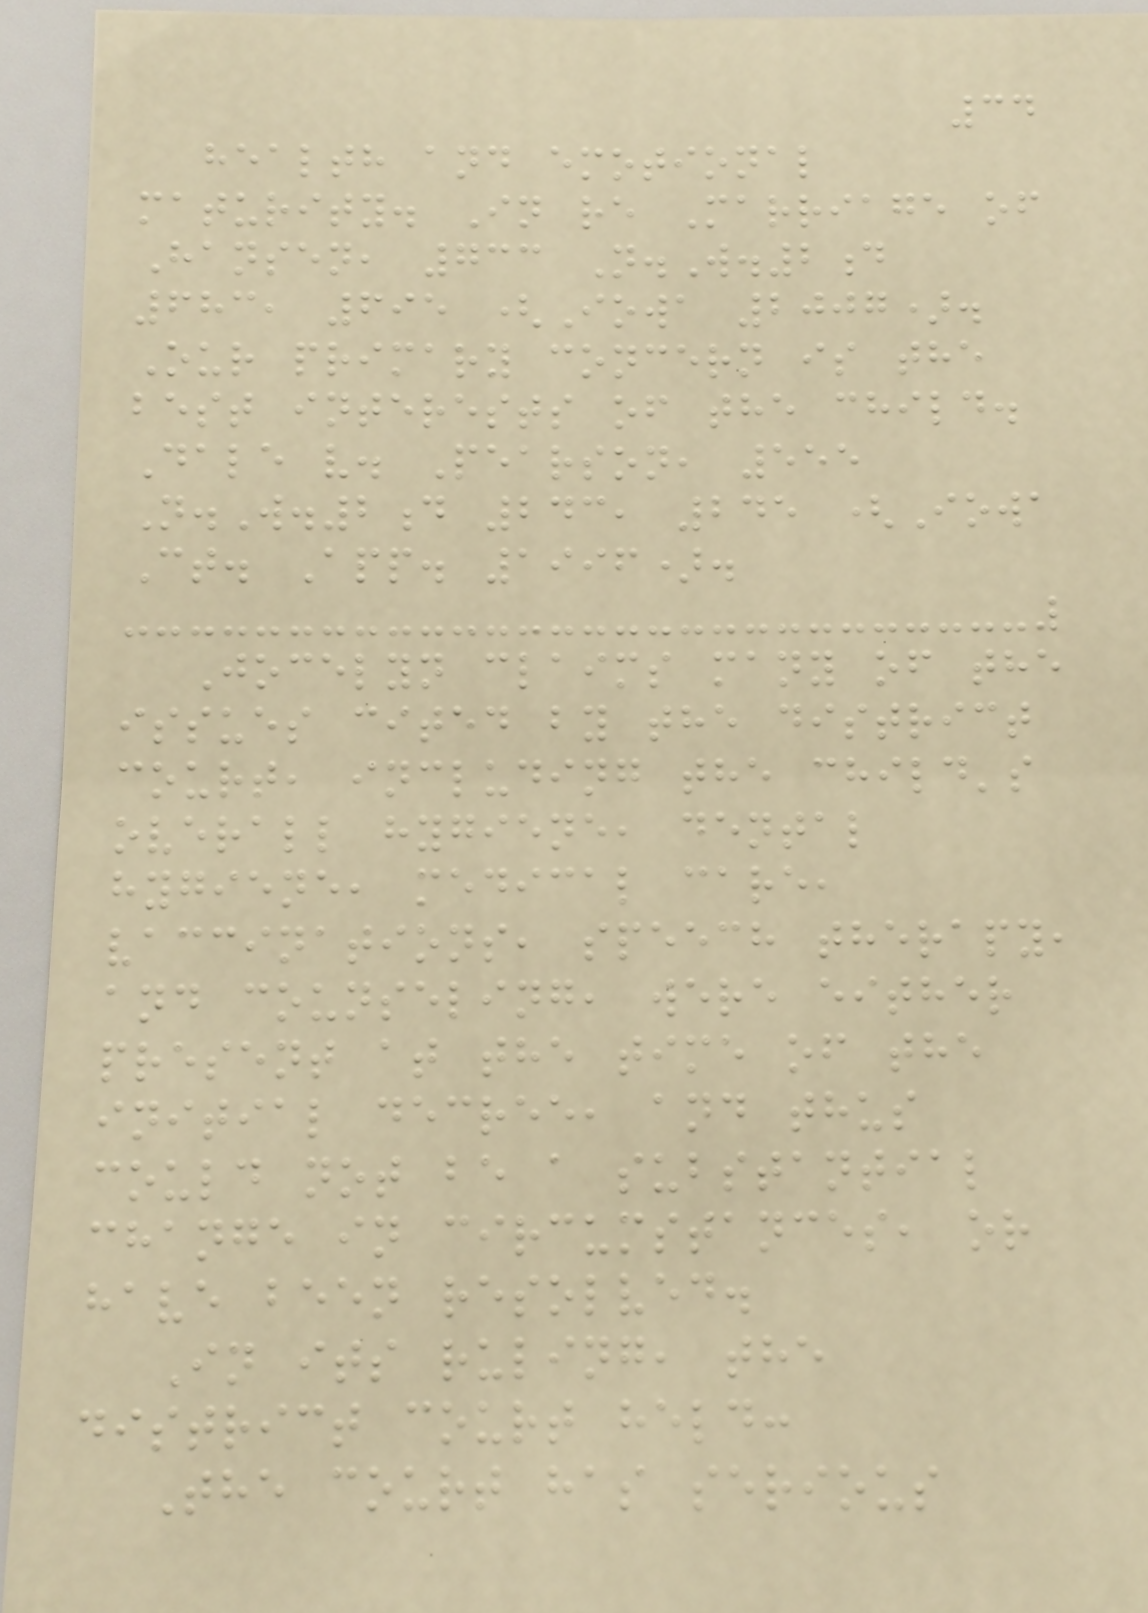34
health and emotional
maturity. In re Marriage of
Hansen, 733 N.W.2d
683, 695 (Iowa 2007).
Our primary concern is the
best interests of the child.
Dale v. Pearson, 555
N.W.2d 243, 245 (Iowa
Ct. App. 1996).
Jocelyn claims many of the
issues cited by the district
court, including the child's
overall hygiene, dental
hygiene, medical care,
vaccinations, speech therapy,
and counseling, were either
present at the time of the
initial decree, and thus
could not be a substantial
change in circumstances, or
have been resolved.
In its ruling, the
district court held:
The court has serious
